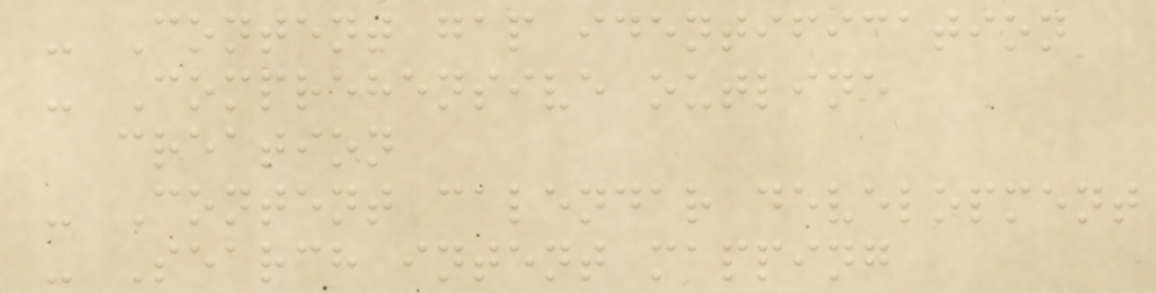- Content gap identification
- Comprehensive outline
creation
- Content calendar development
- Search intent mapping
